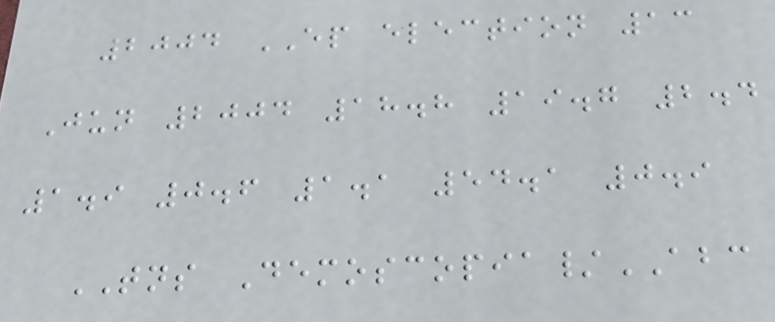2004 EP election 13
Jun 2004 18.8 19.7 2.4
1.9 0.6 1.1 54.1 0.9
TNS Demoscopia/ABC
